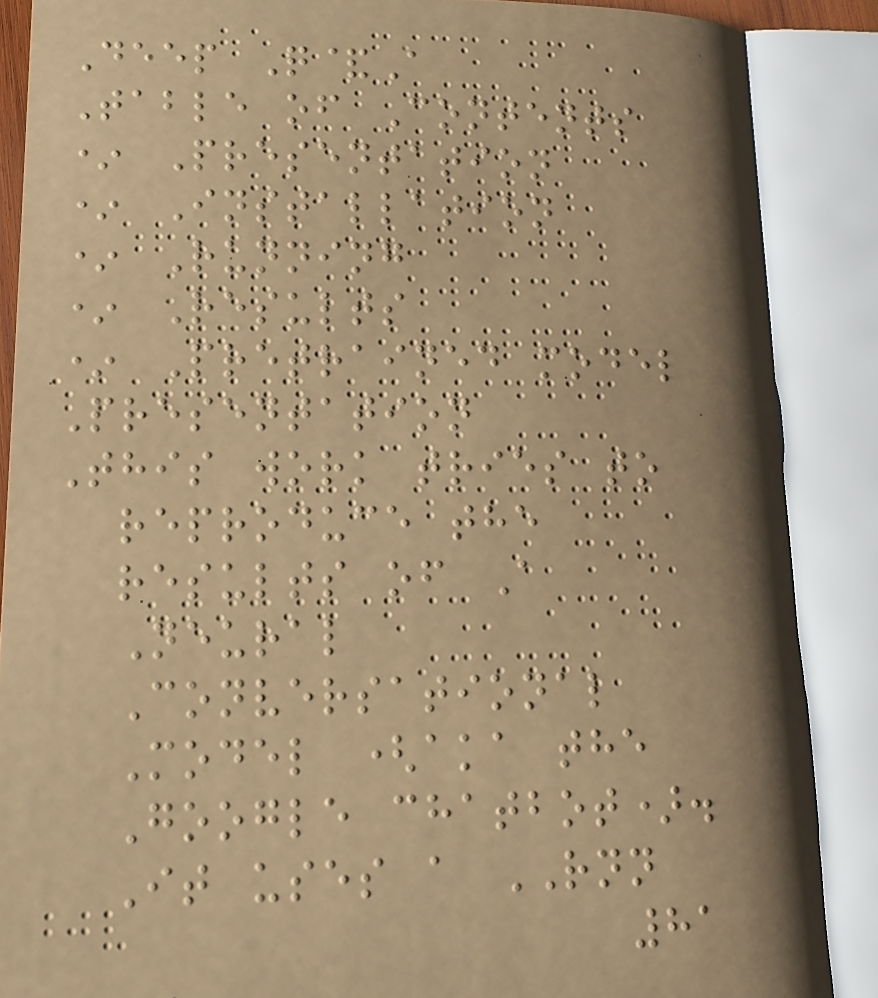Deep Q&A
Table of Contents
* Presentation
* Installation
* Running
* Results
* Pretrained model
Presentation
This work tries to
reproduce the
results of A
Neural
Conversational
Model (aka the
Google chatbot).
It uses a RNN
81
